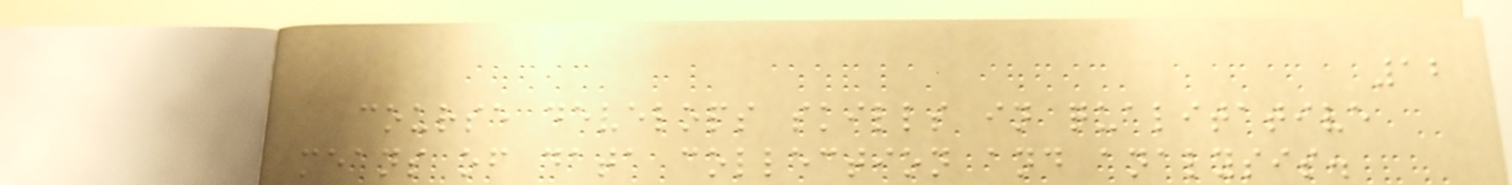12
course develops skills in qualitative
means of data collection and analysis.
